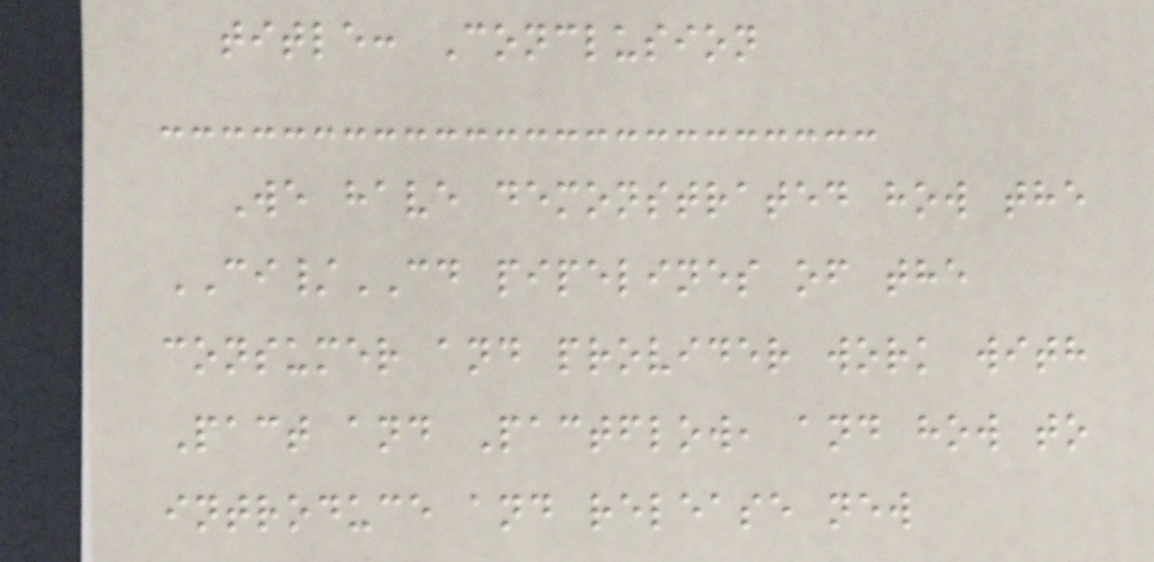title: Conclusion
We have demonstrated how the
CI/CD pipelines of the
consumer and provider work with
Pact and Pactflow, and how to
introduce and release new
